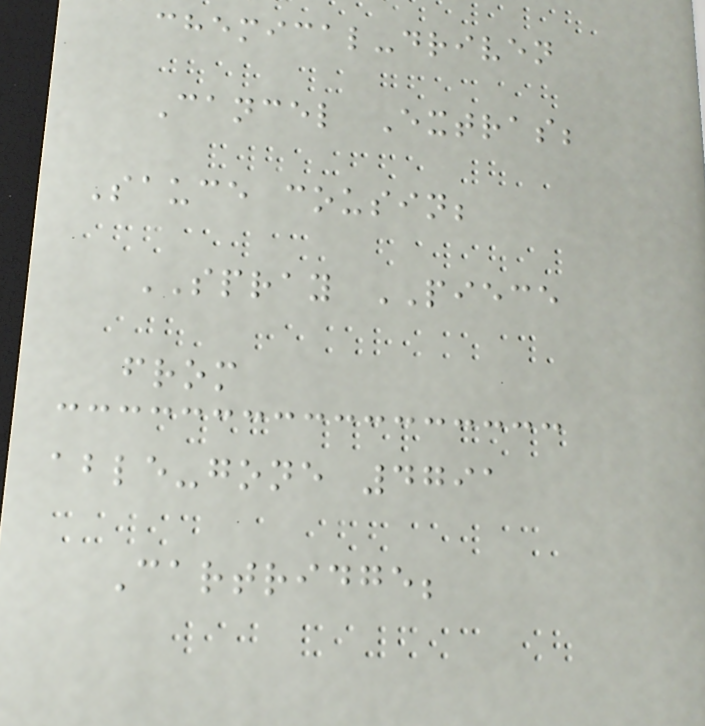chemical-driven
Cancel Extras;
Sauce cousin;
SPRAY PIECE
from
able-gone 4791
Cartridge;
